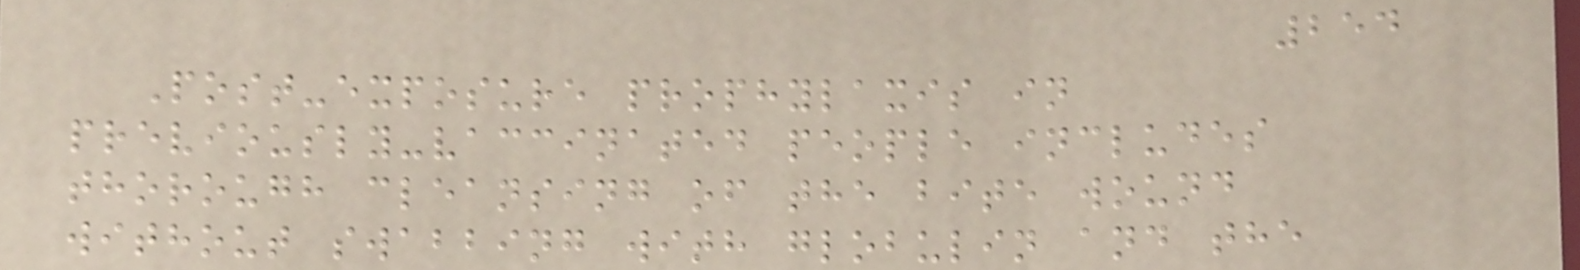254
Post-exposure prophylaxis in
previously-vaccinated people includes
thorough cleansing of the bite wound
without swabbing with globulin and the
